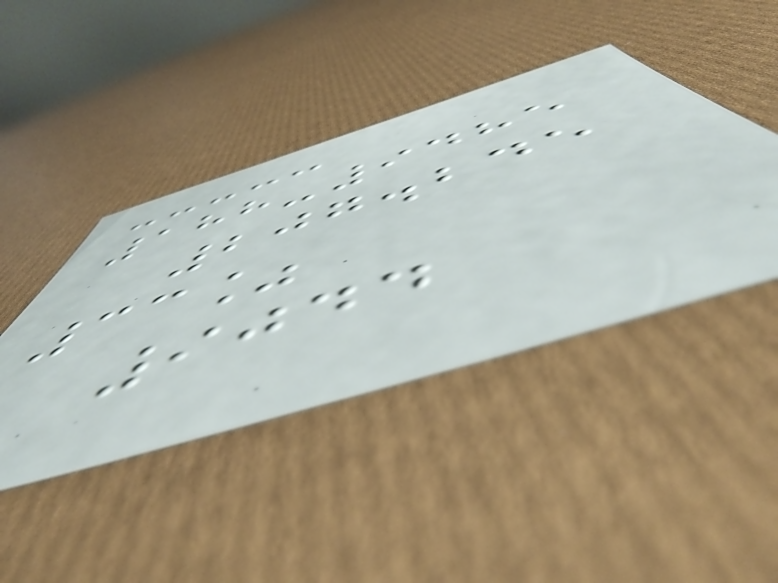188-9485
207.245
33%
9044
